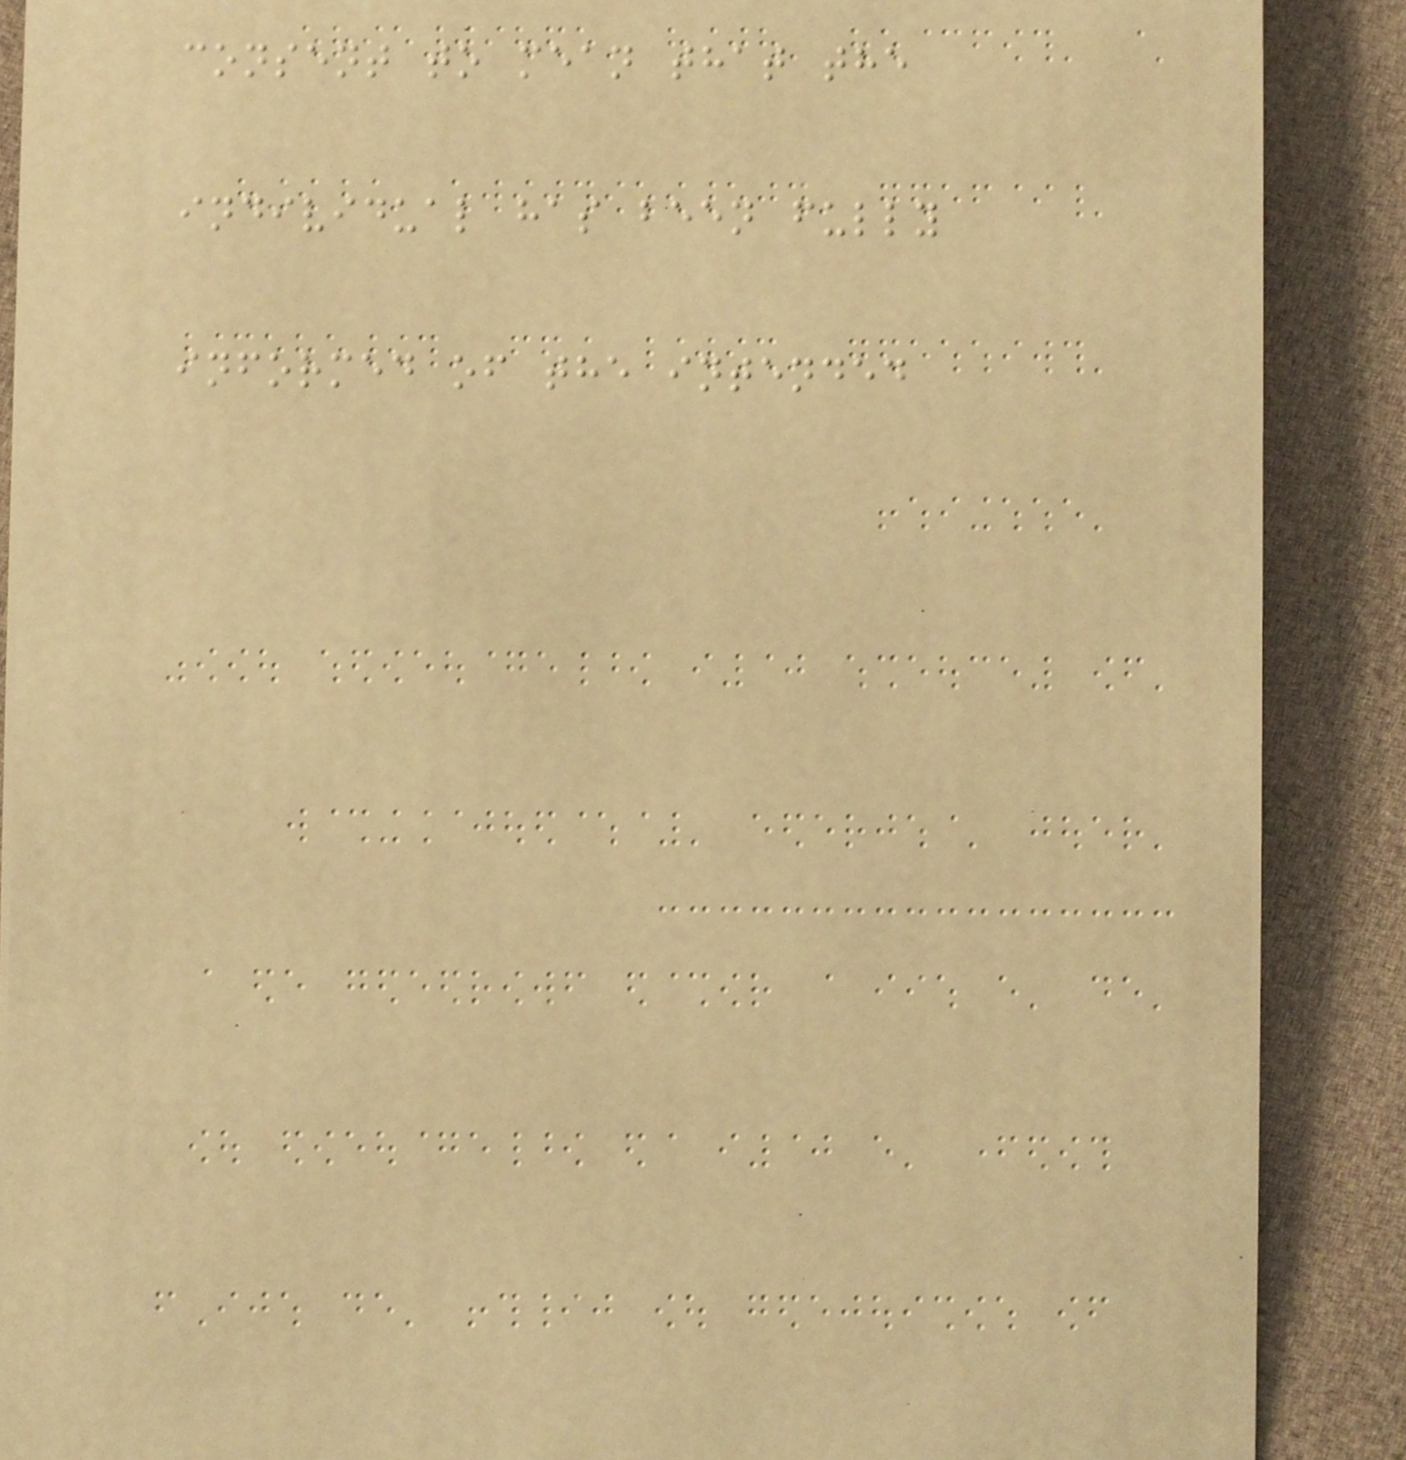consent to mean that the
individual has been fully
informed of the intended
